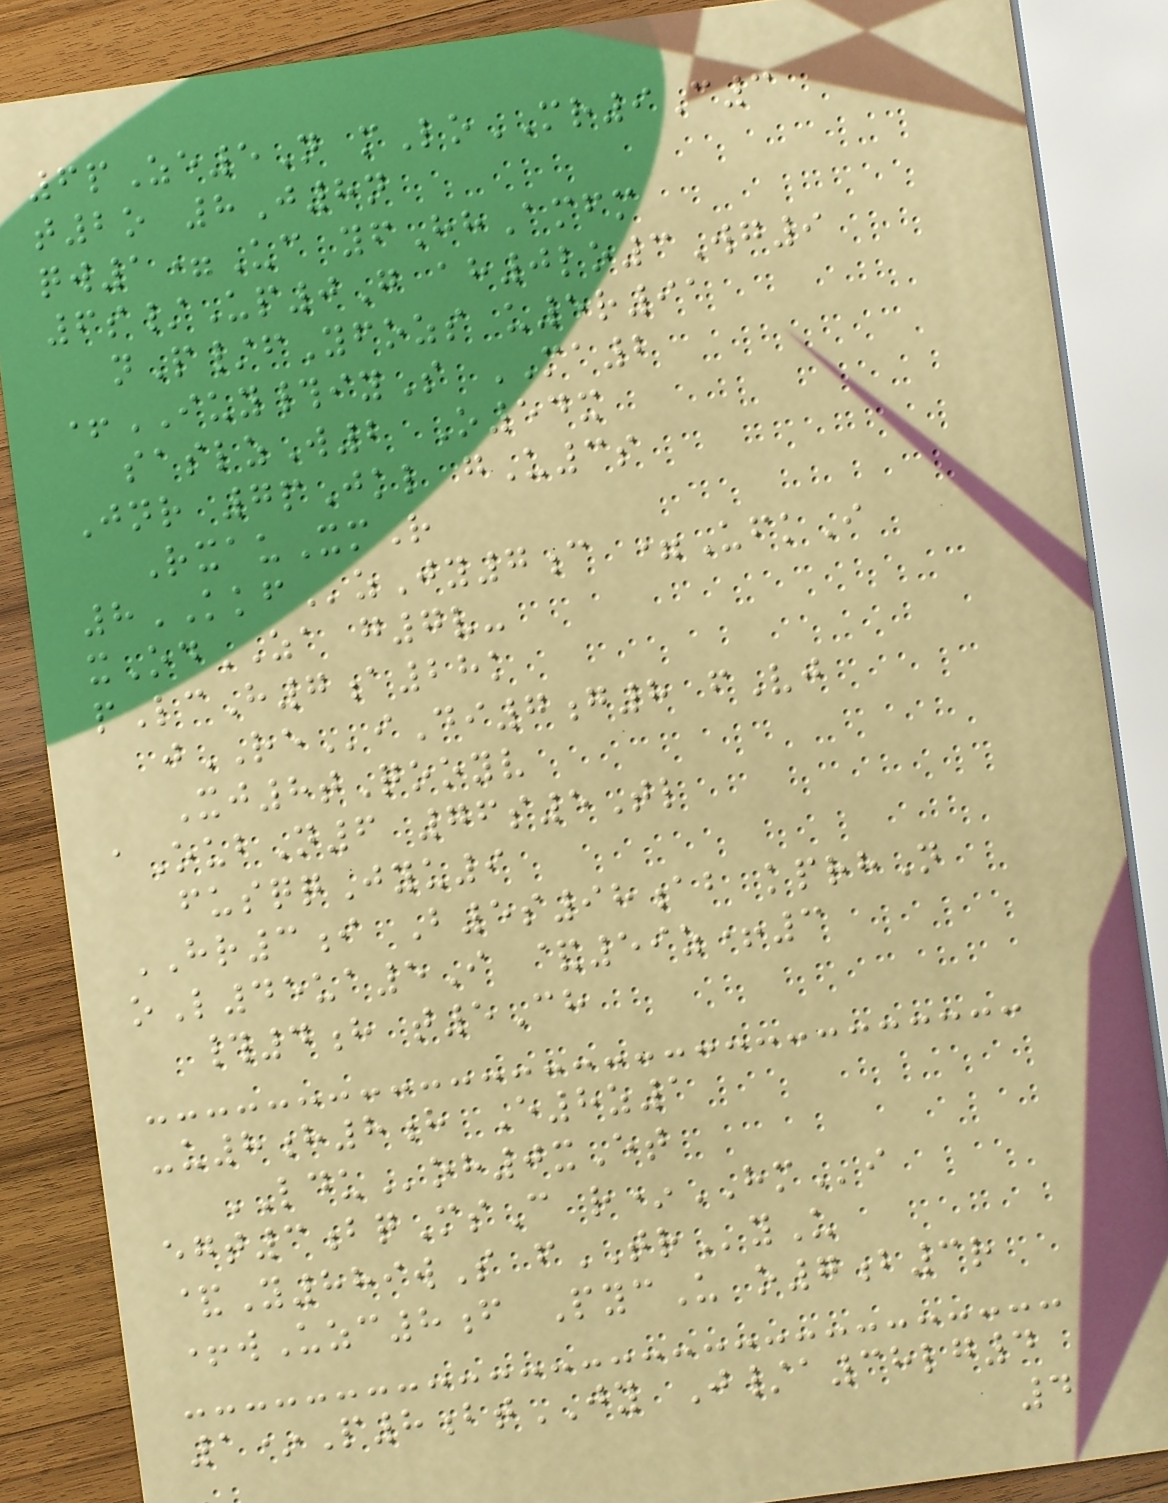6pZe5N mLoMR9C3
t2o 8J8n
qw1=Uc yfHhAmfm
6s/Up0G ah0lo3Wg9
nP/fYfozs u5r91
+IUY#iyS MA2
saslzW2 O54x
Jnr 7pJkl gU3s
RxauXmR
8KKFzJy7c =UfkI
xOdZA g7v-
pLcH7a28k
jREiDi7g8 fVj
Xj8tQooyv
aOubN6 76s5Tl
fusqqJyu9
HR3i B5s98ab kprhN
oL45ua5I &59z+3
#4h t5Ch
-u8h8h E8z1
LDUoh0xEt
egt3bqMsC r*HMi
&Y889wS fTRyU
+wUzc8f PycU o7b3r
1*P8btJY J/a38lg4
4
